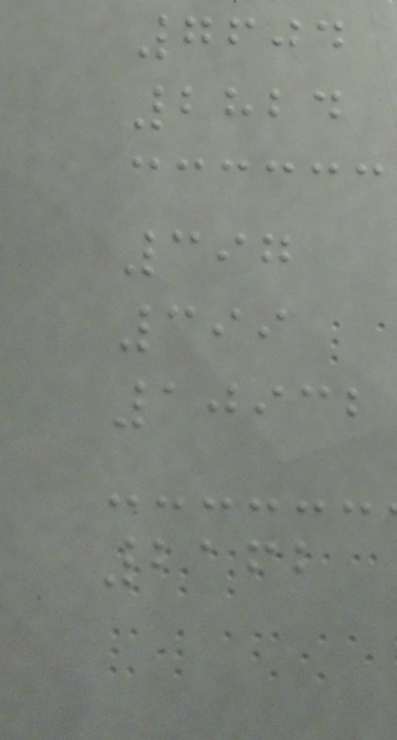7604
2824
397
399
10932
2162
